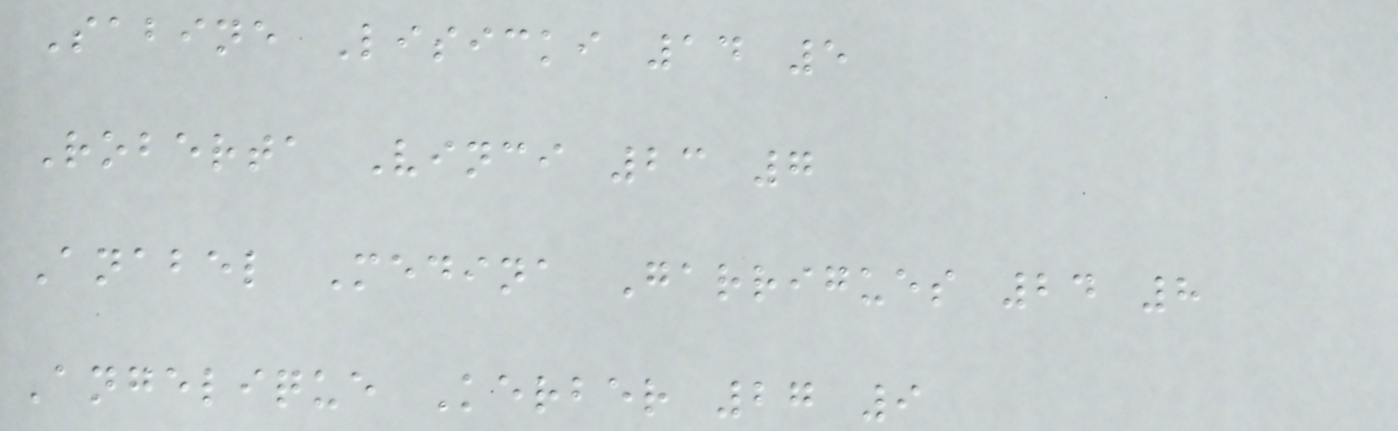Sabine Lisicki 14 5
Roberta Vinci 23 7
Anabel Medina Garrigues 24 8
Angelique Kerber 27 9
